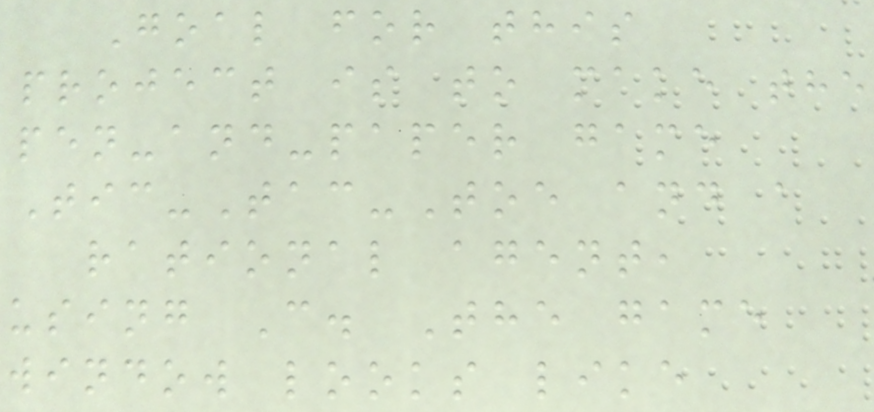Goal for this
project is to make the
pen-and-paper game
Tic-Tac-Toe and a
rational agent,
using C. The game
window looks like
